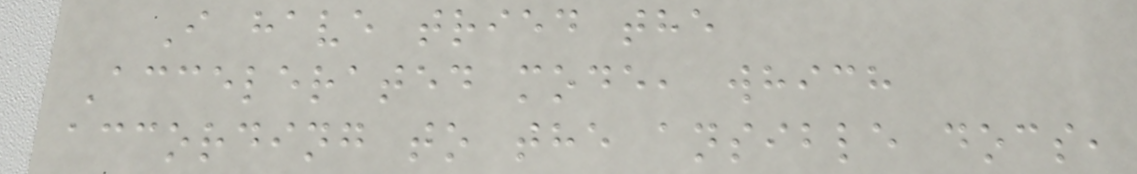I have tried the
Accelerated mode, which
according to the ansible docs,
